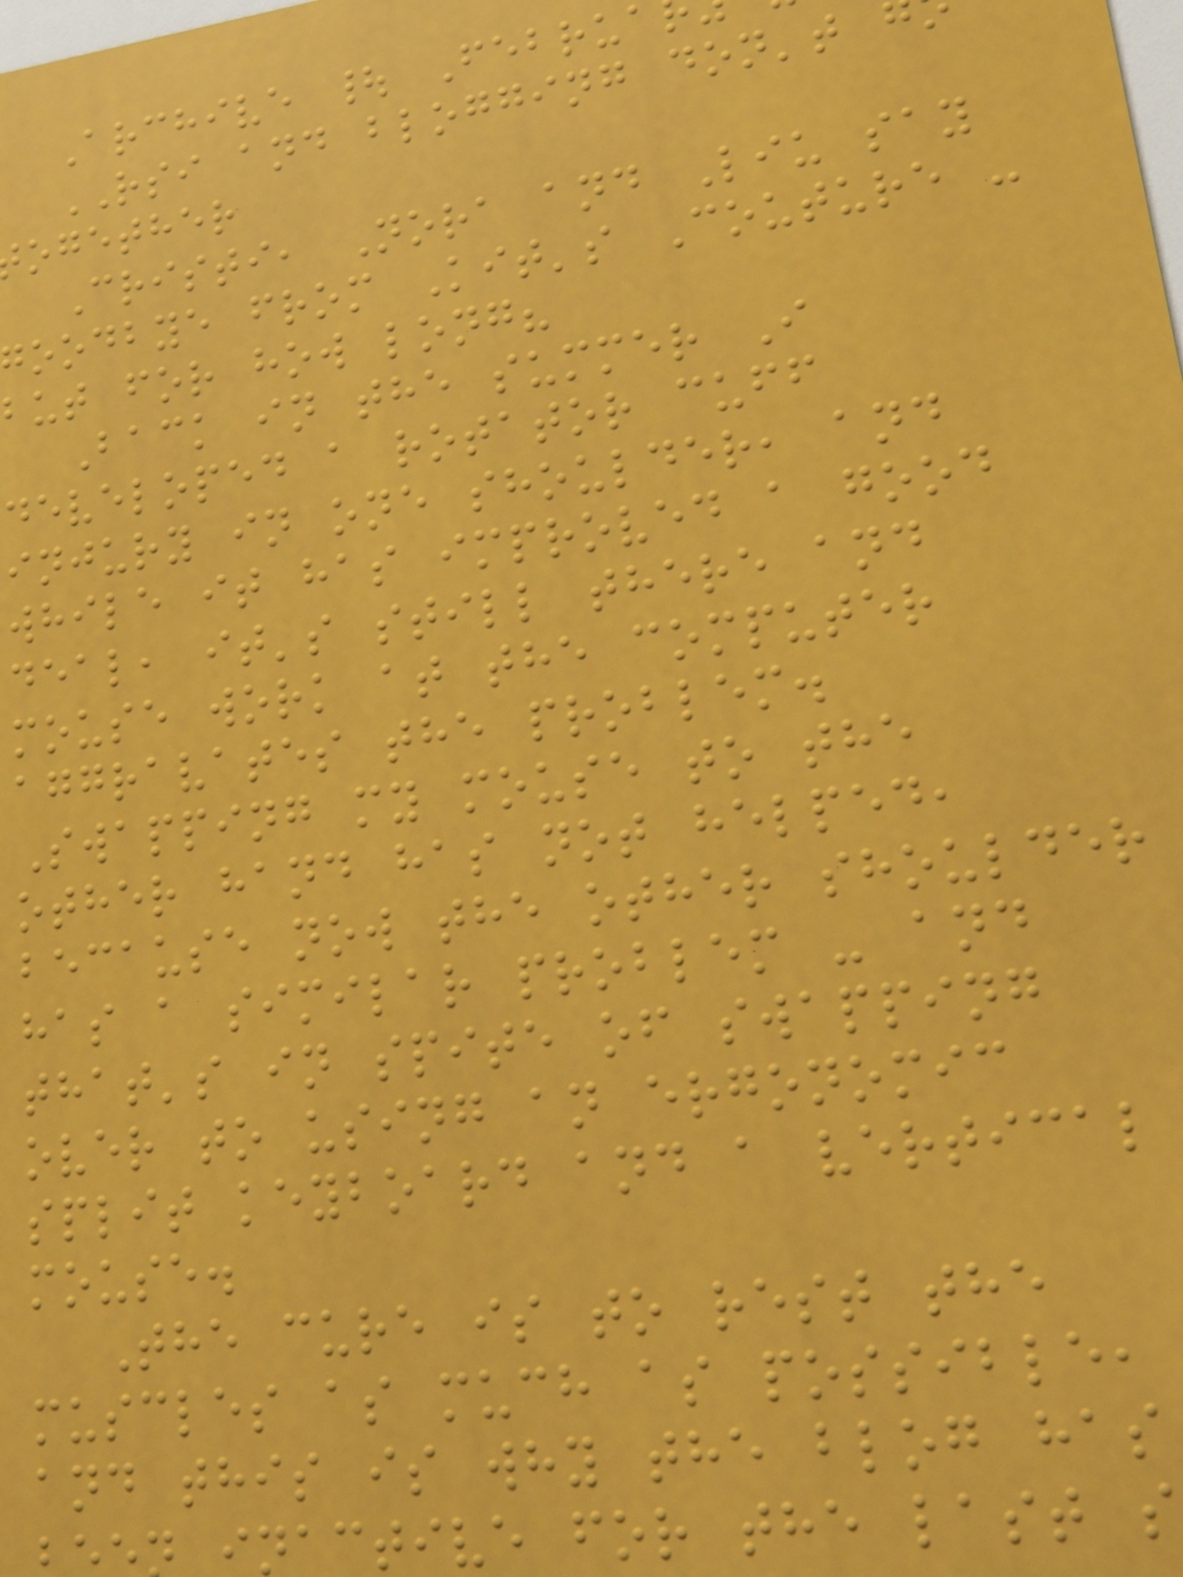Archive | Februa
RSI and blogging don't
ogether
Cristi, Nora and Liu say
oodbye from Kit's Couture -
but for how long?
Back in the summer I
developed a rotator cuff
injury in one shoulder, and
while it has improved a good
deal, it's still there and
mouse work at the computer
aggravates the problem.
Swapping my mouse to the
other hand has not helped,
because now the other shoulder
has a similar problem - and
that's in spite of swapping
over to using an ergonomic
split keyboard and a vertical
mouse.
The cure is to rest the
muscles as much as possible,
and this is why the blog has
nactive for the last s
